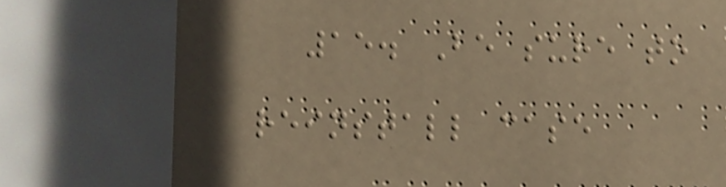15. Be sure to
reinstall case
